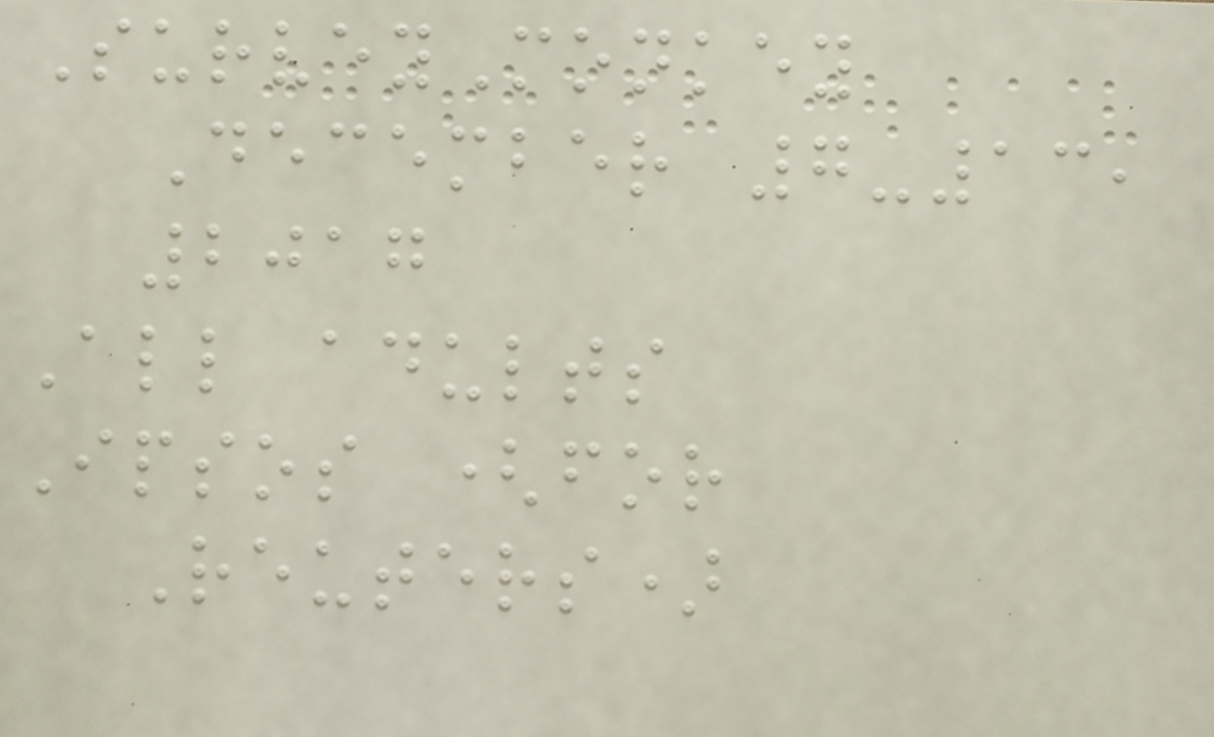SurveyMonkey
December 7-13,
2017
All adults
Ipsos (for
Reuters)
